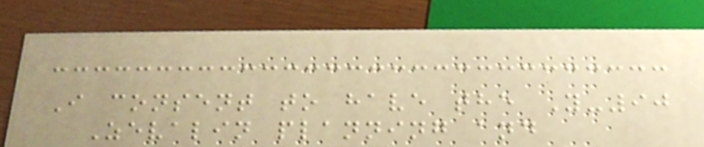I consent to have the Y-90
Zevalin planning and
